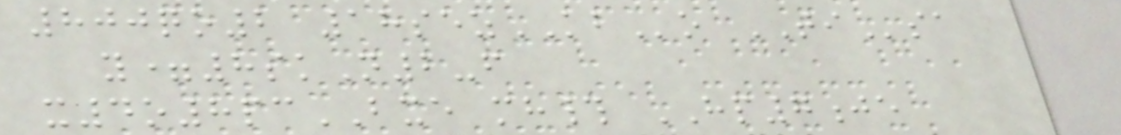800qo2 18sezKBo TIsa
y=8skN2-f
x4o8pcBXE mh# HP7je
